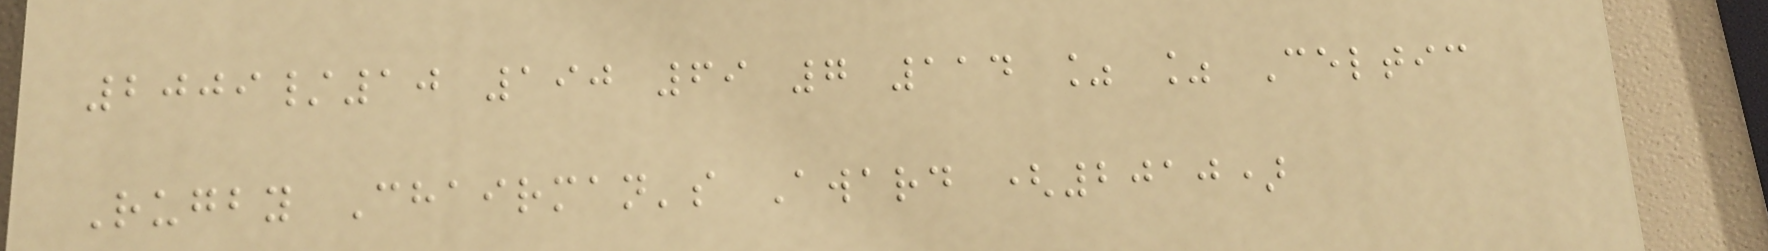2009/10 190 69 7 114 % % Celtic
Rugby Chairman's Award (2010)
